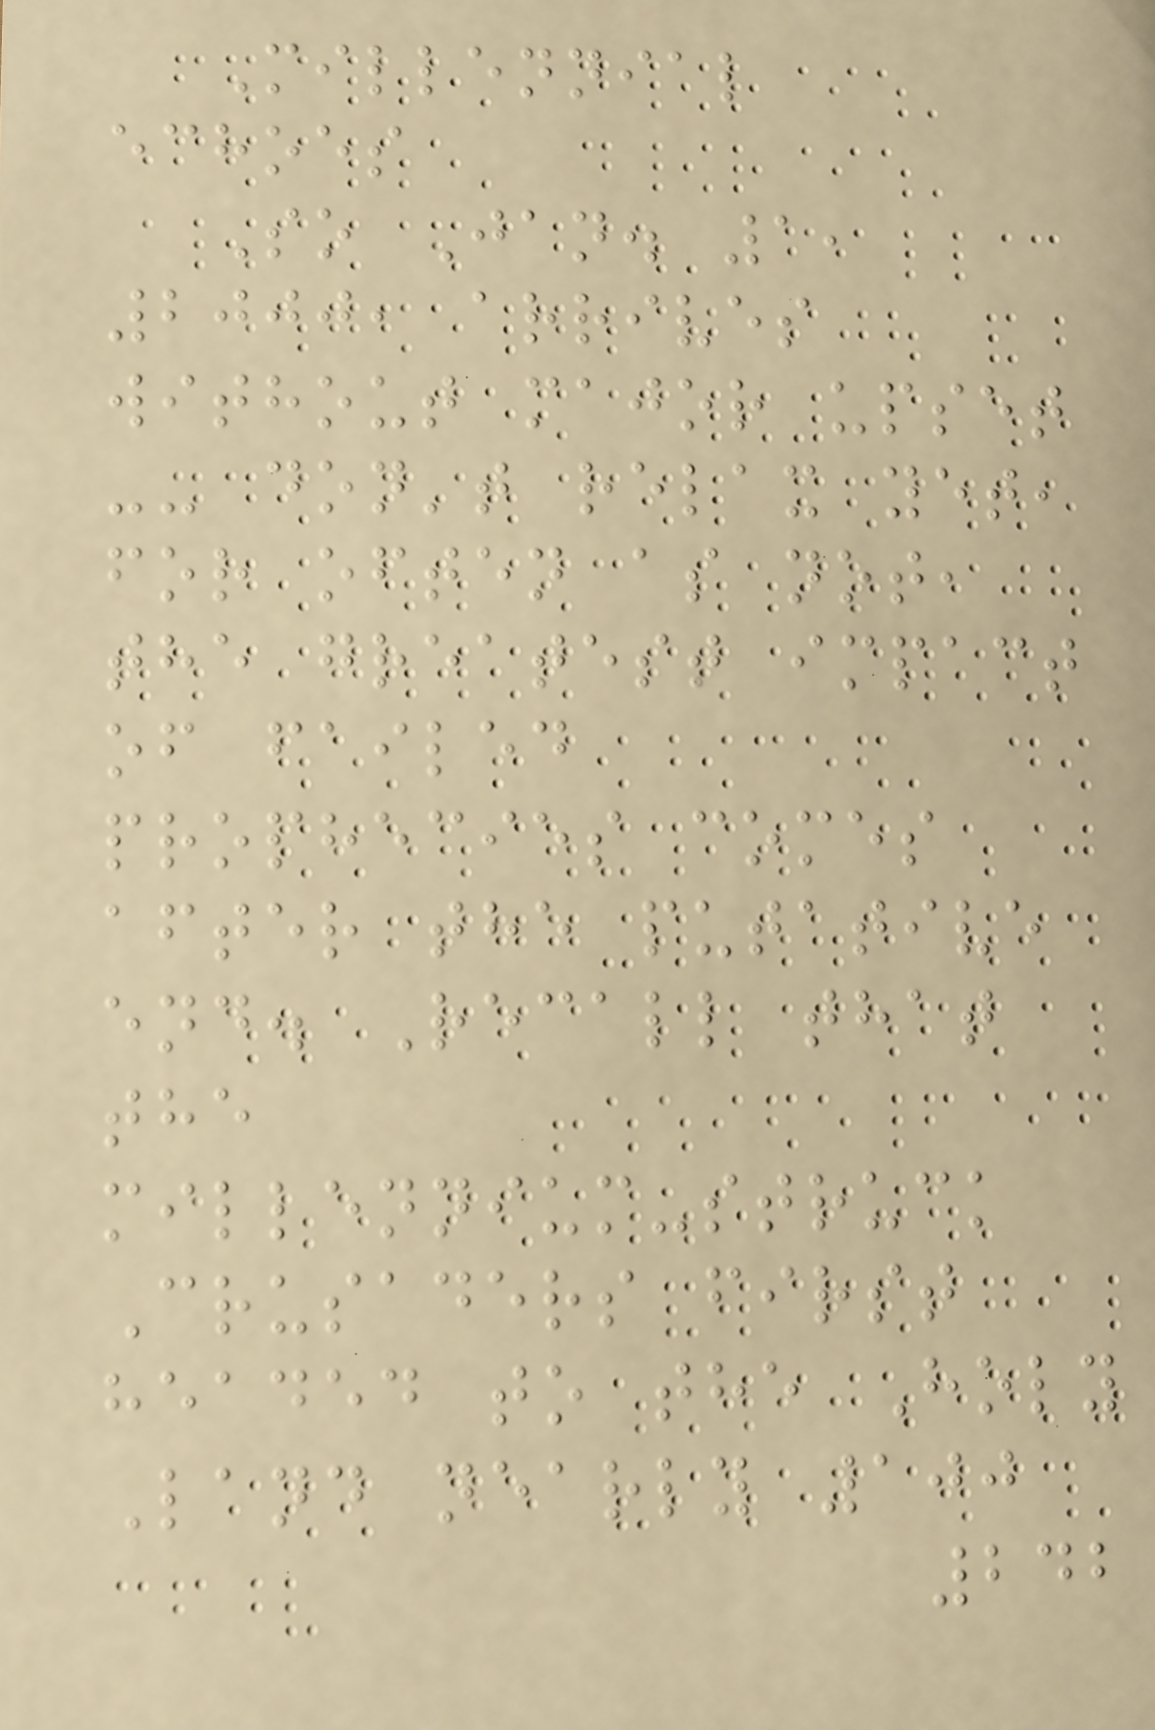Millennial
echoes
So Jan. 1,
2000, arrives
without major upset
-- don't relax yet,
for often as not,
the greatest impact
of failed
prophecies comes
after the putative
end. Recall that
the
millennium-struck
Crusaders first
headed to the Holy
Land nearly 100
242
